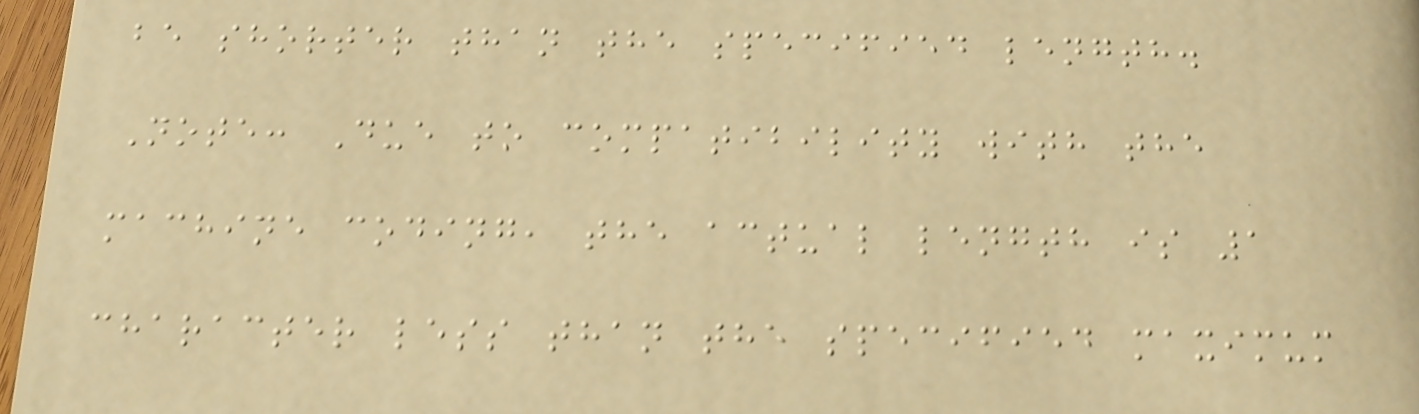be shorter than the specified length.
Note: Due to compatibility with the
machine coding, the actual length is 1
character less than the specified maximum
